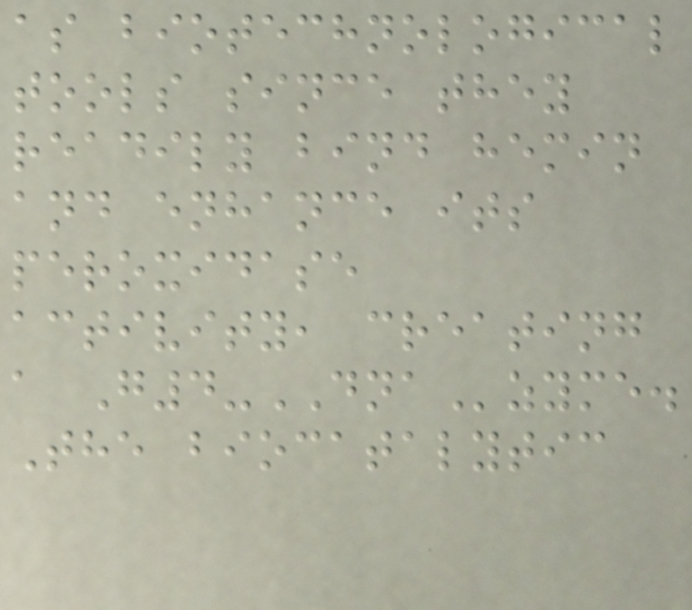as biotechnological
tools since they
readily bind hemin
and enhance its
peroxidase
activity, creating
a G4-DNAzyme.
The biocatalytic
